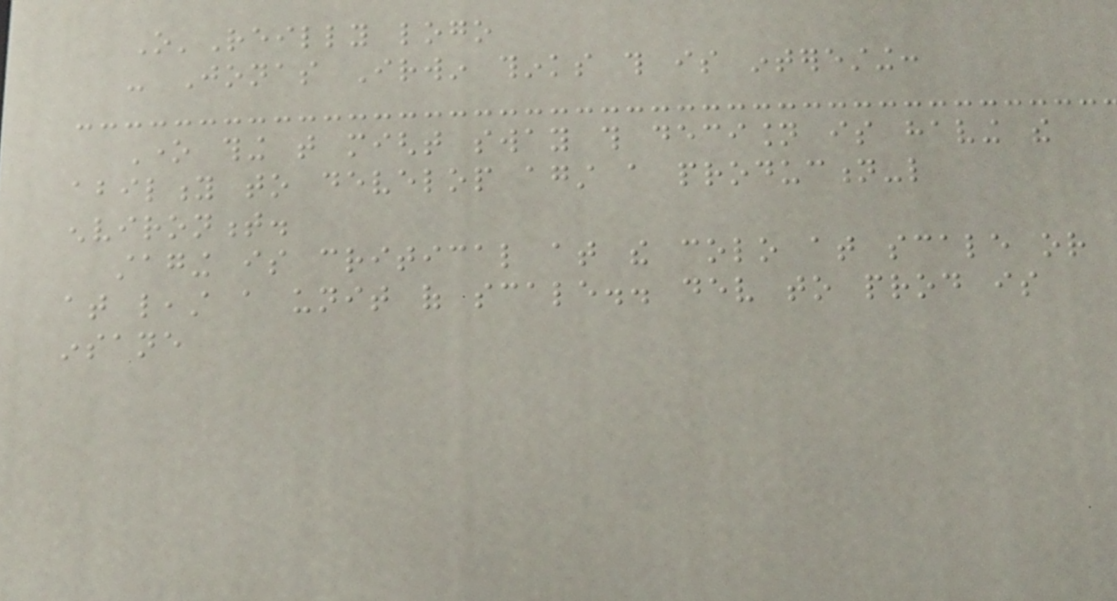O'Reilly logo
- Jonas Irwin thinks this is interesting:
One thing that might sway this decision is having the
ability to develop against a production-like
environment.
staging is critical at the colo at scale or
at least a unit of scale.. dev to prod is
insane
